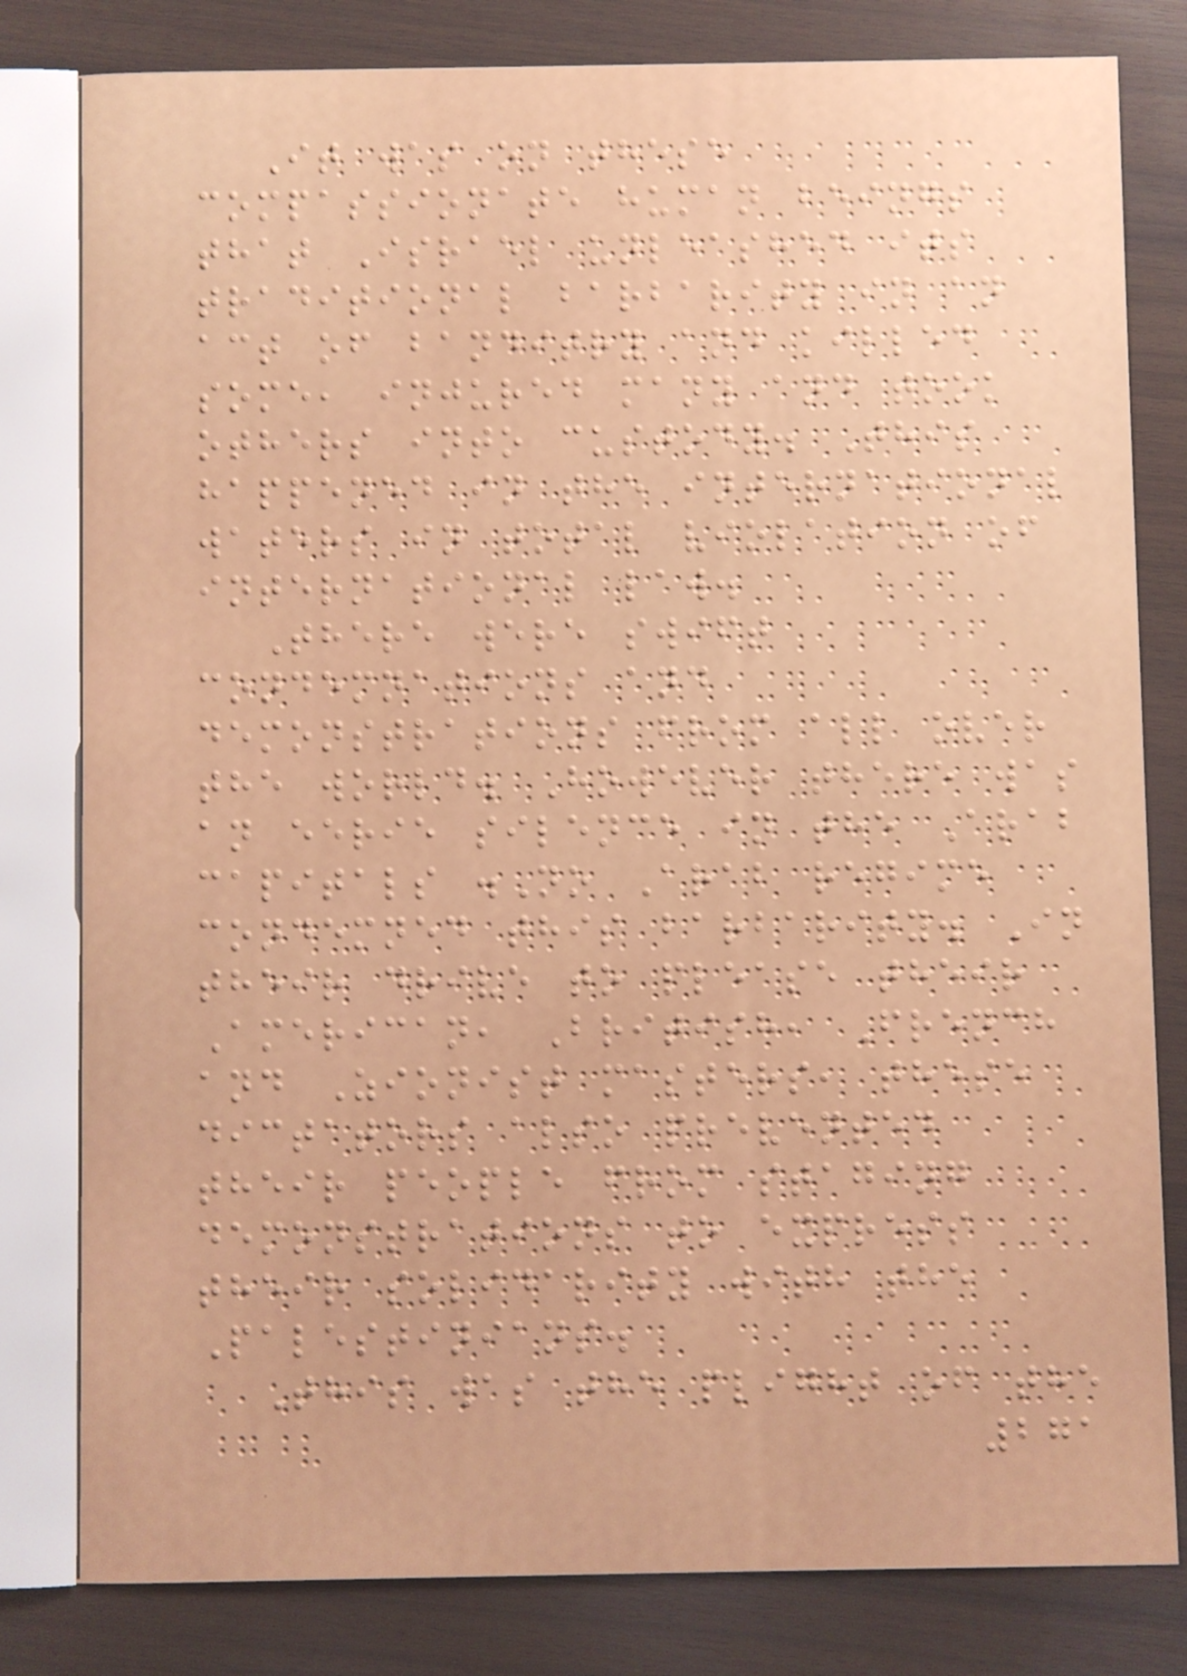It was on these
compassionate human beings
that Israel unleashed its
traditional barbarity in an
act of banditry and killed
some, injured many and took
others into custody. This
happened in the international
waters in total violation of
international law.
There were swift
condemnations and
demonstrations from all over
the world. However there was
an eerie silence in the Arab
capitals .No Arab regime
condemned this barbarity. In
their drive to please their
American, British, French
and Zionist masters, these
dictators also prevented
their people from staging
demonstrations to express
their solidarity with the
Palestinians.
This was the plight of the
271
